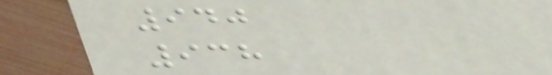940
938
